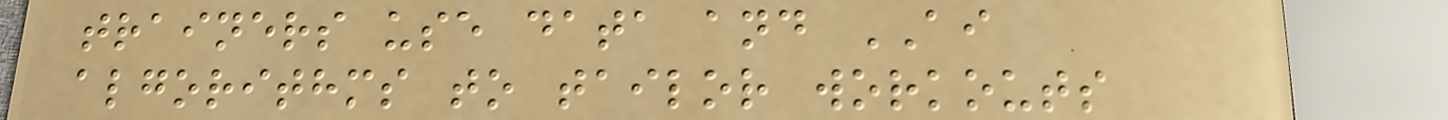trainers use data and AI
algorithms to tailor workouts
